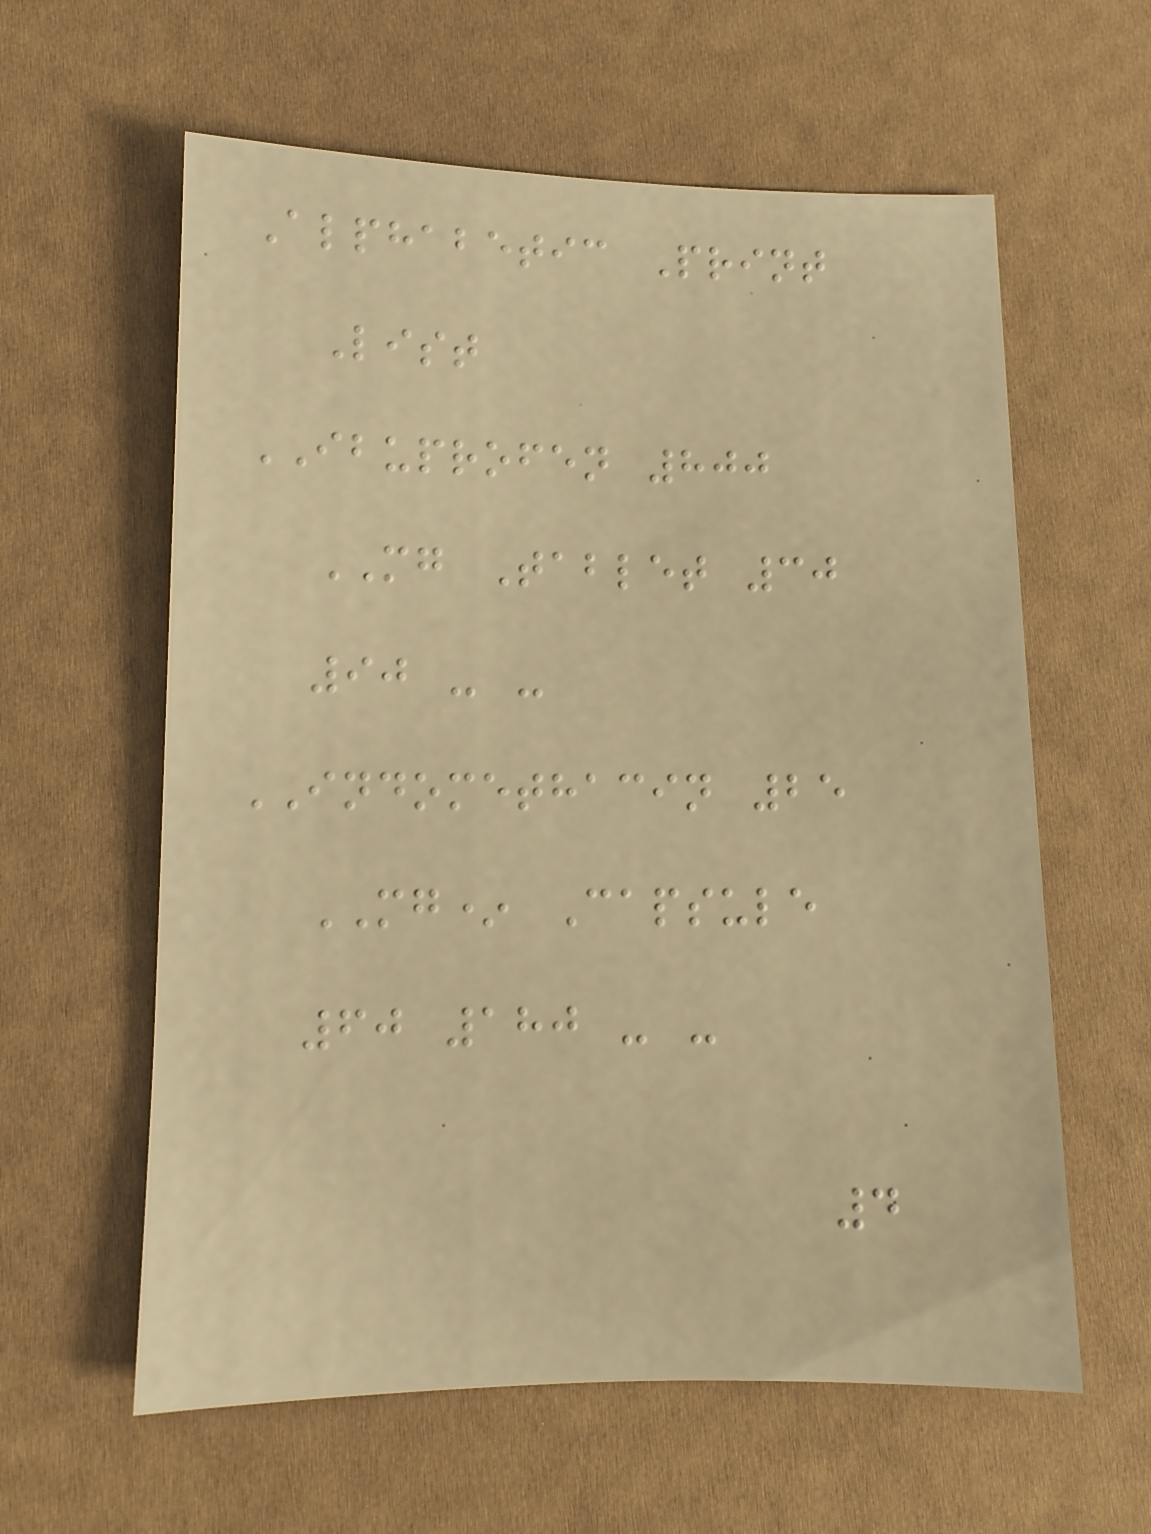Alphabetic Print
List
IBUPROFEN 800
MG Tablet 30
90 - -
INDOMETHACIN 25
MG* Capsule
60 180 - -
4
